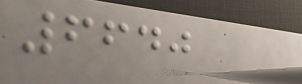6640
